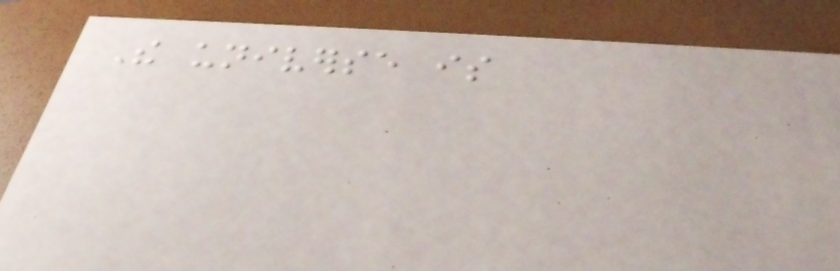The universe is
